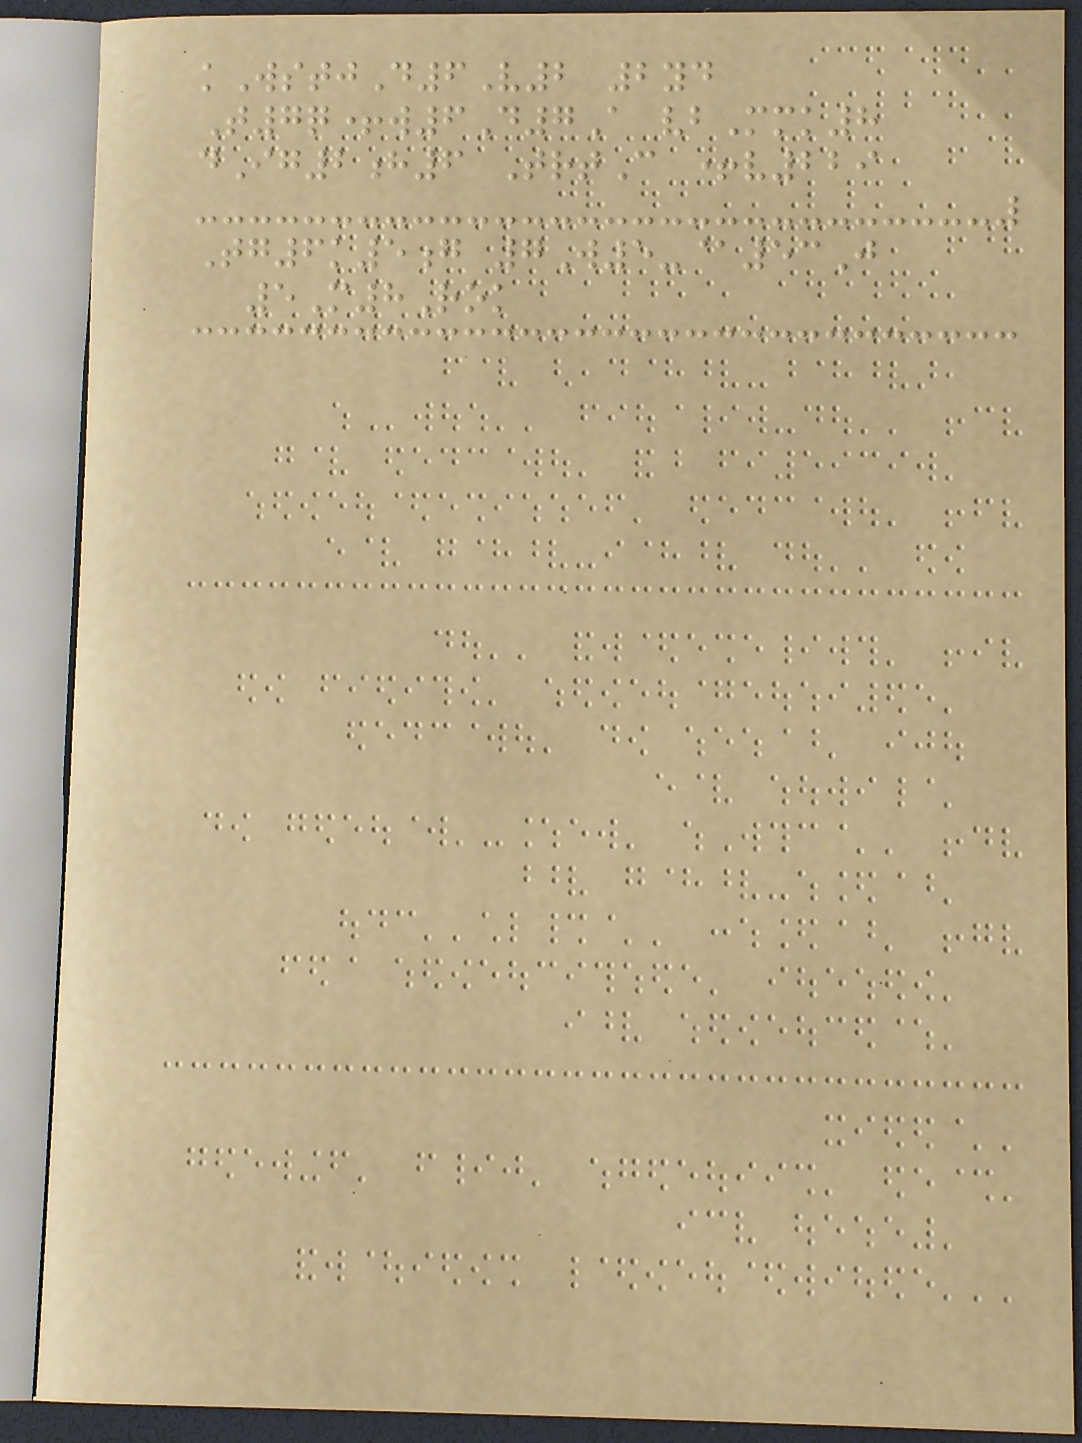kWstjD6V2 2yd
T7q+w6D7A vbMmk8
dIg2h6 TrtC +v229
Tg6k5g 7W5-@53J
5M8Rok
